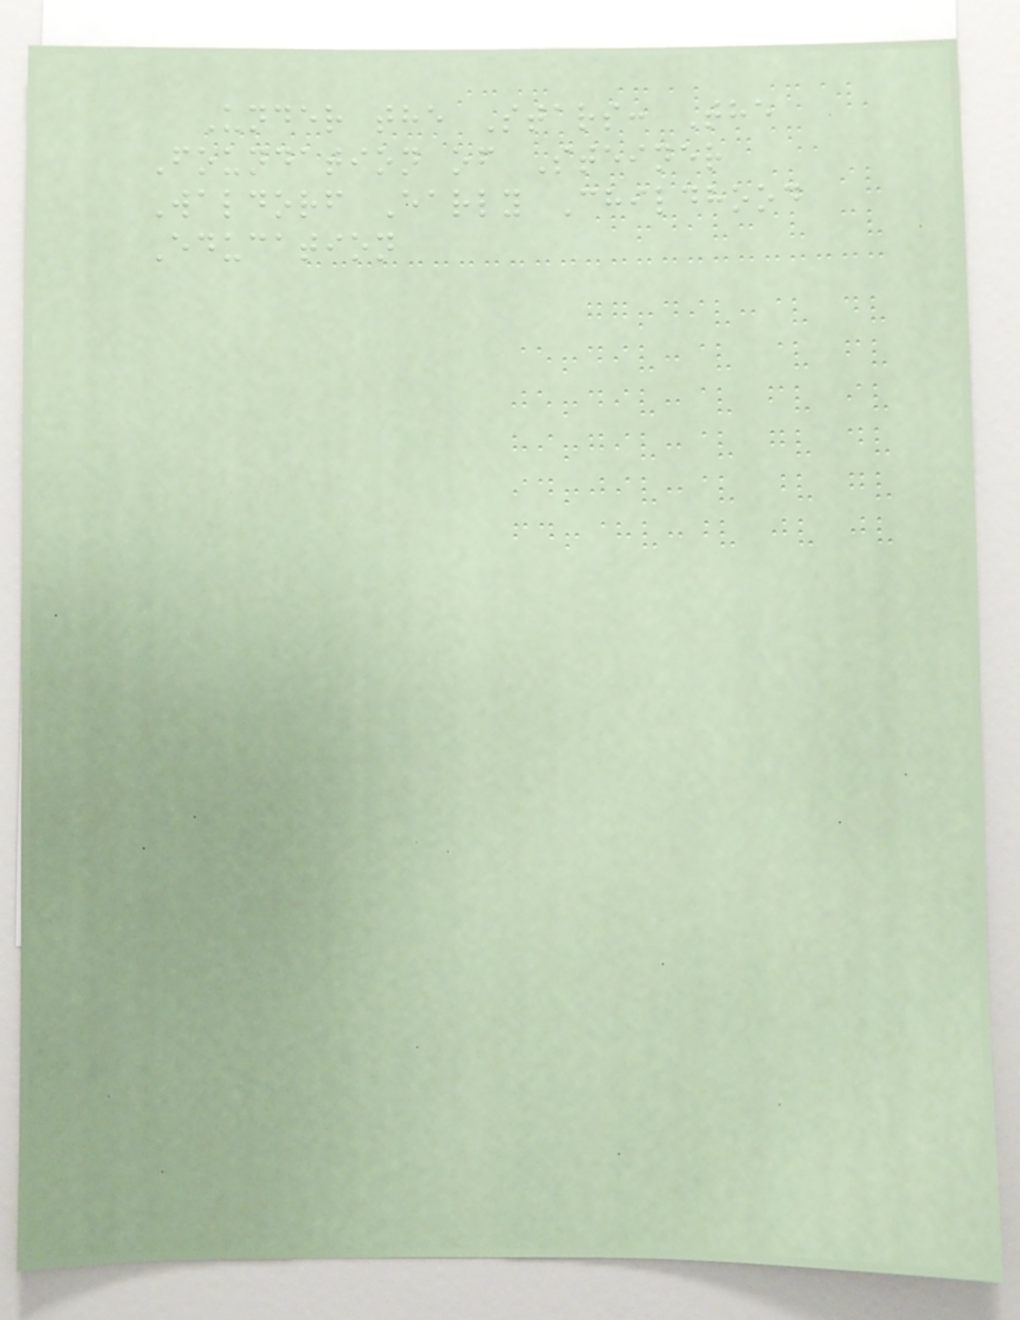Under the Stars: The
Foundation of Steiner
Waldorf Early Childhood
Education
